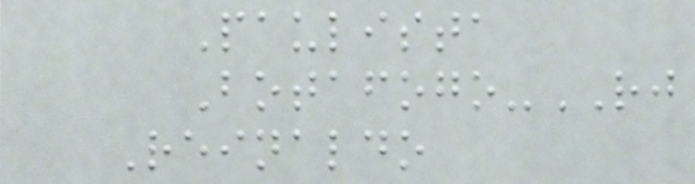Paulista
Botafogo-RJ
Reinaldo
